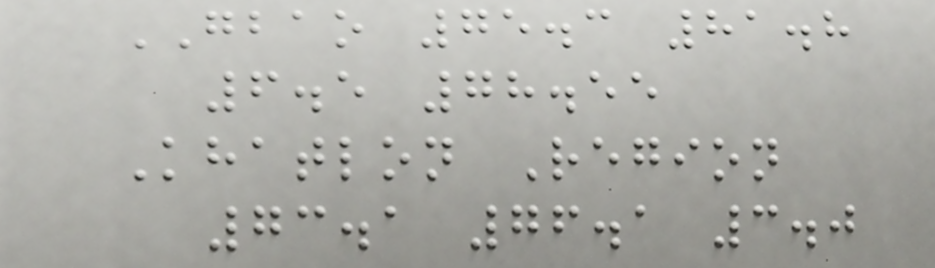GBAO 75.3 81.8
6.5 78.55
Khatlon Region
73.1 76.1 3.0
